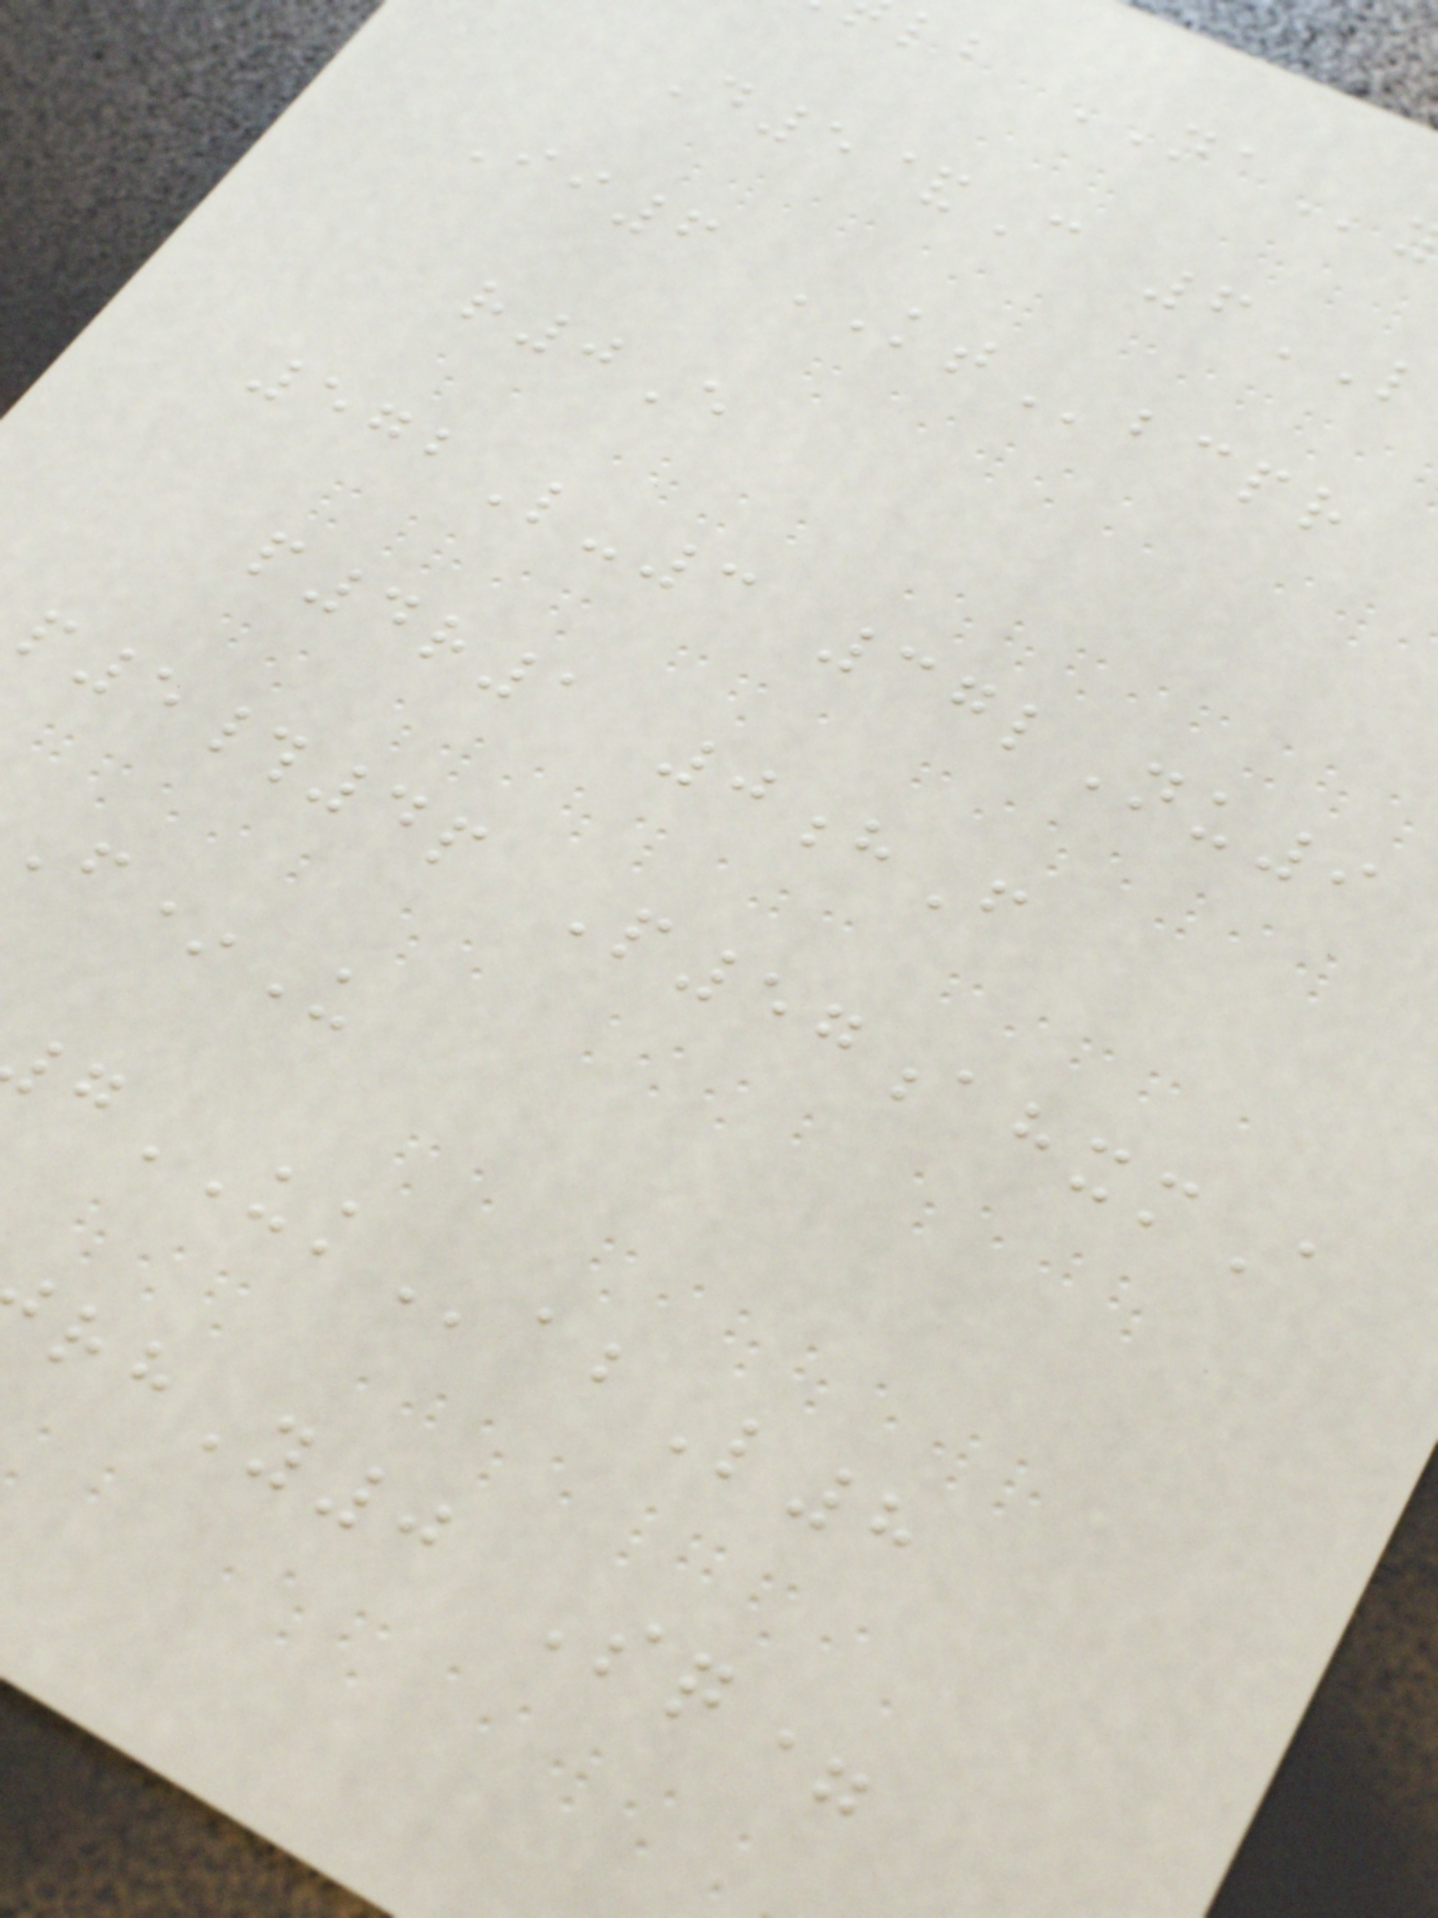lb NA
D5&C 6
Ii6 KTbcpr
r0E
572L-3 37lNu9
p4r1 0hF
p5#4p P57ahxmA
F*U
UKabL8
rhY0 Sq=
